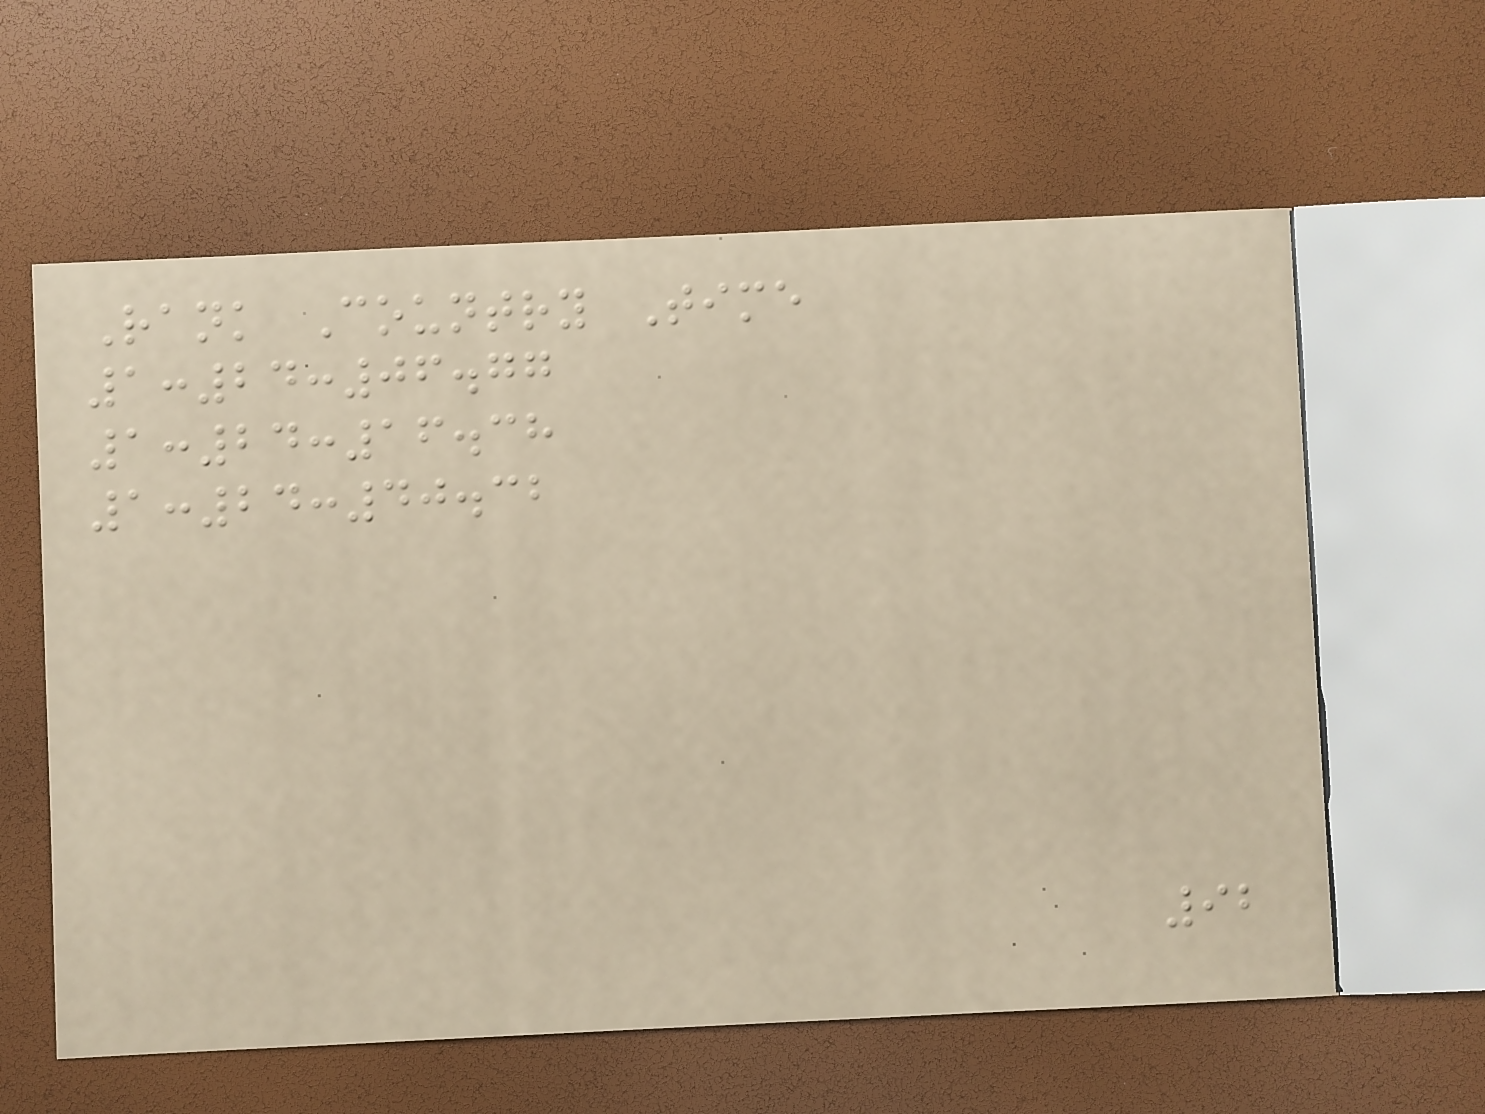Rank Country Time
1:24:06.77
1:24:16.38
1:24:40.32
92
